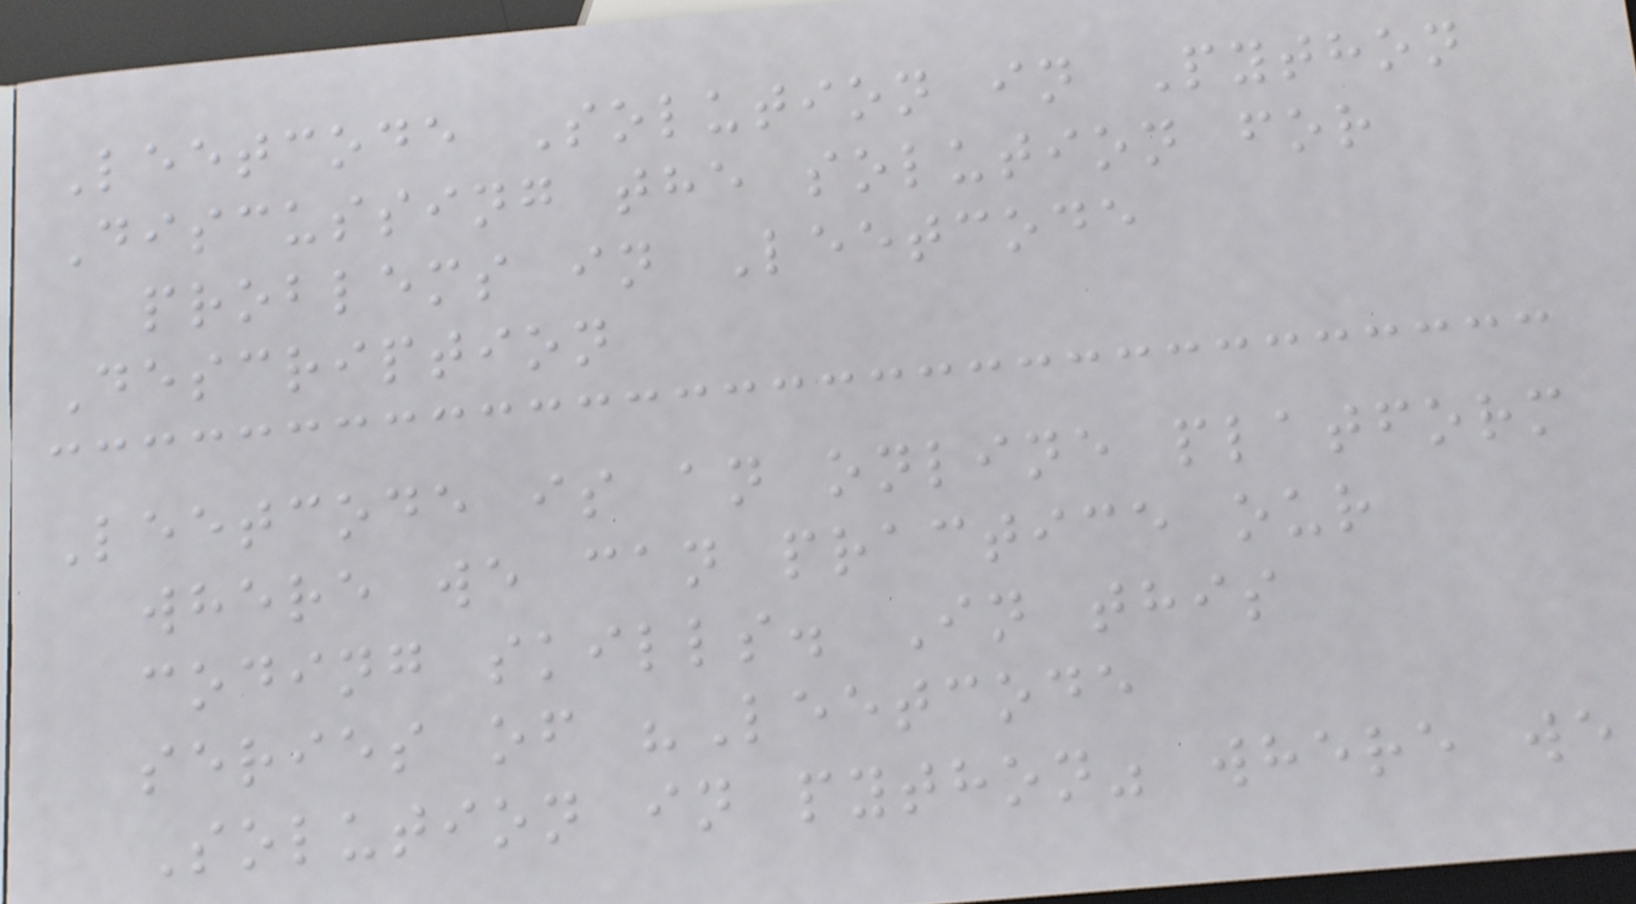Leetcode Solution in Python
Discussing the solution for
problems in Leetcode
Description
Leetcode is an online platform
where we can practice our
coding skills. In this
series of "Leetcode
Solution in python" where we
